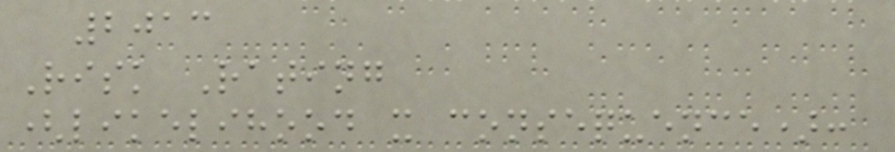2013
Risk Rating
(likelihood x consequence):
